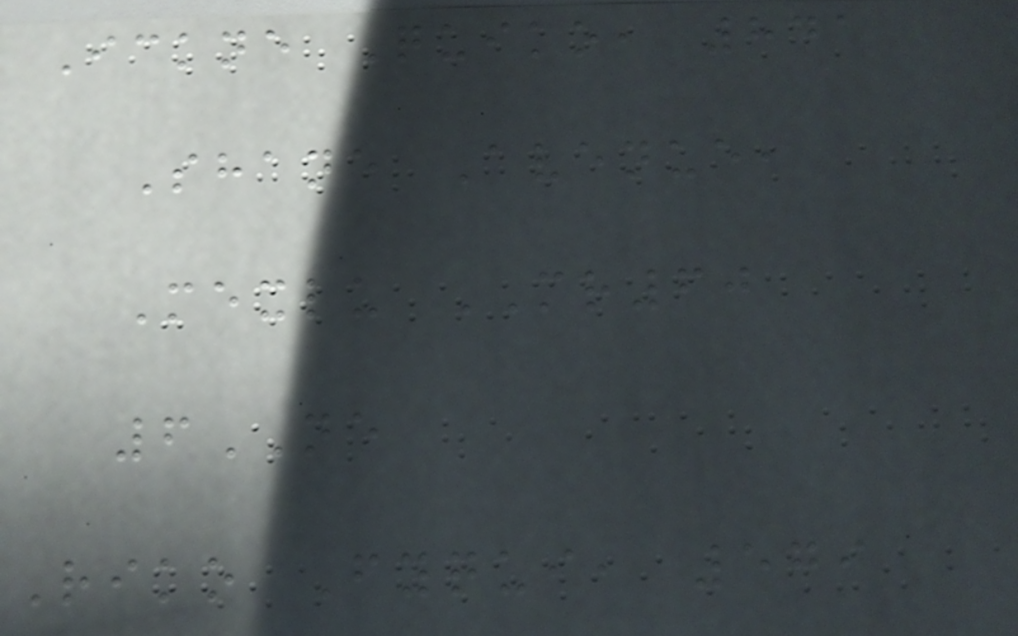Ickne Quiko, 841
Shane Avenue,
Mexlu MR60
6NE
Riko Fyqui, 579
